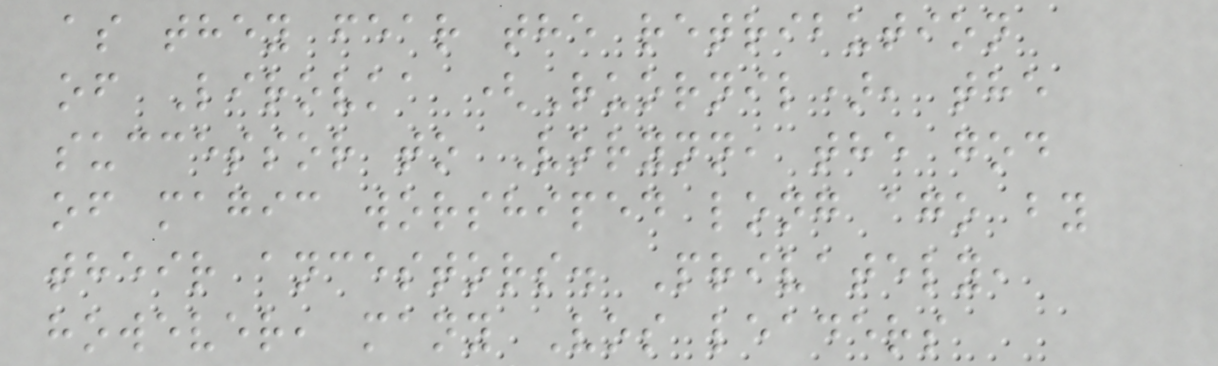as they fear the retribution
of Lirovka (Ruornil), the
successor to Vorynn, the god
of magic worshiped long ago by
their ancestors. Privately,
however, many Vos leaders
